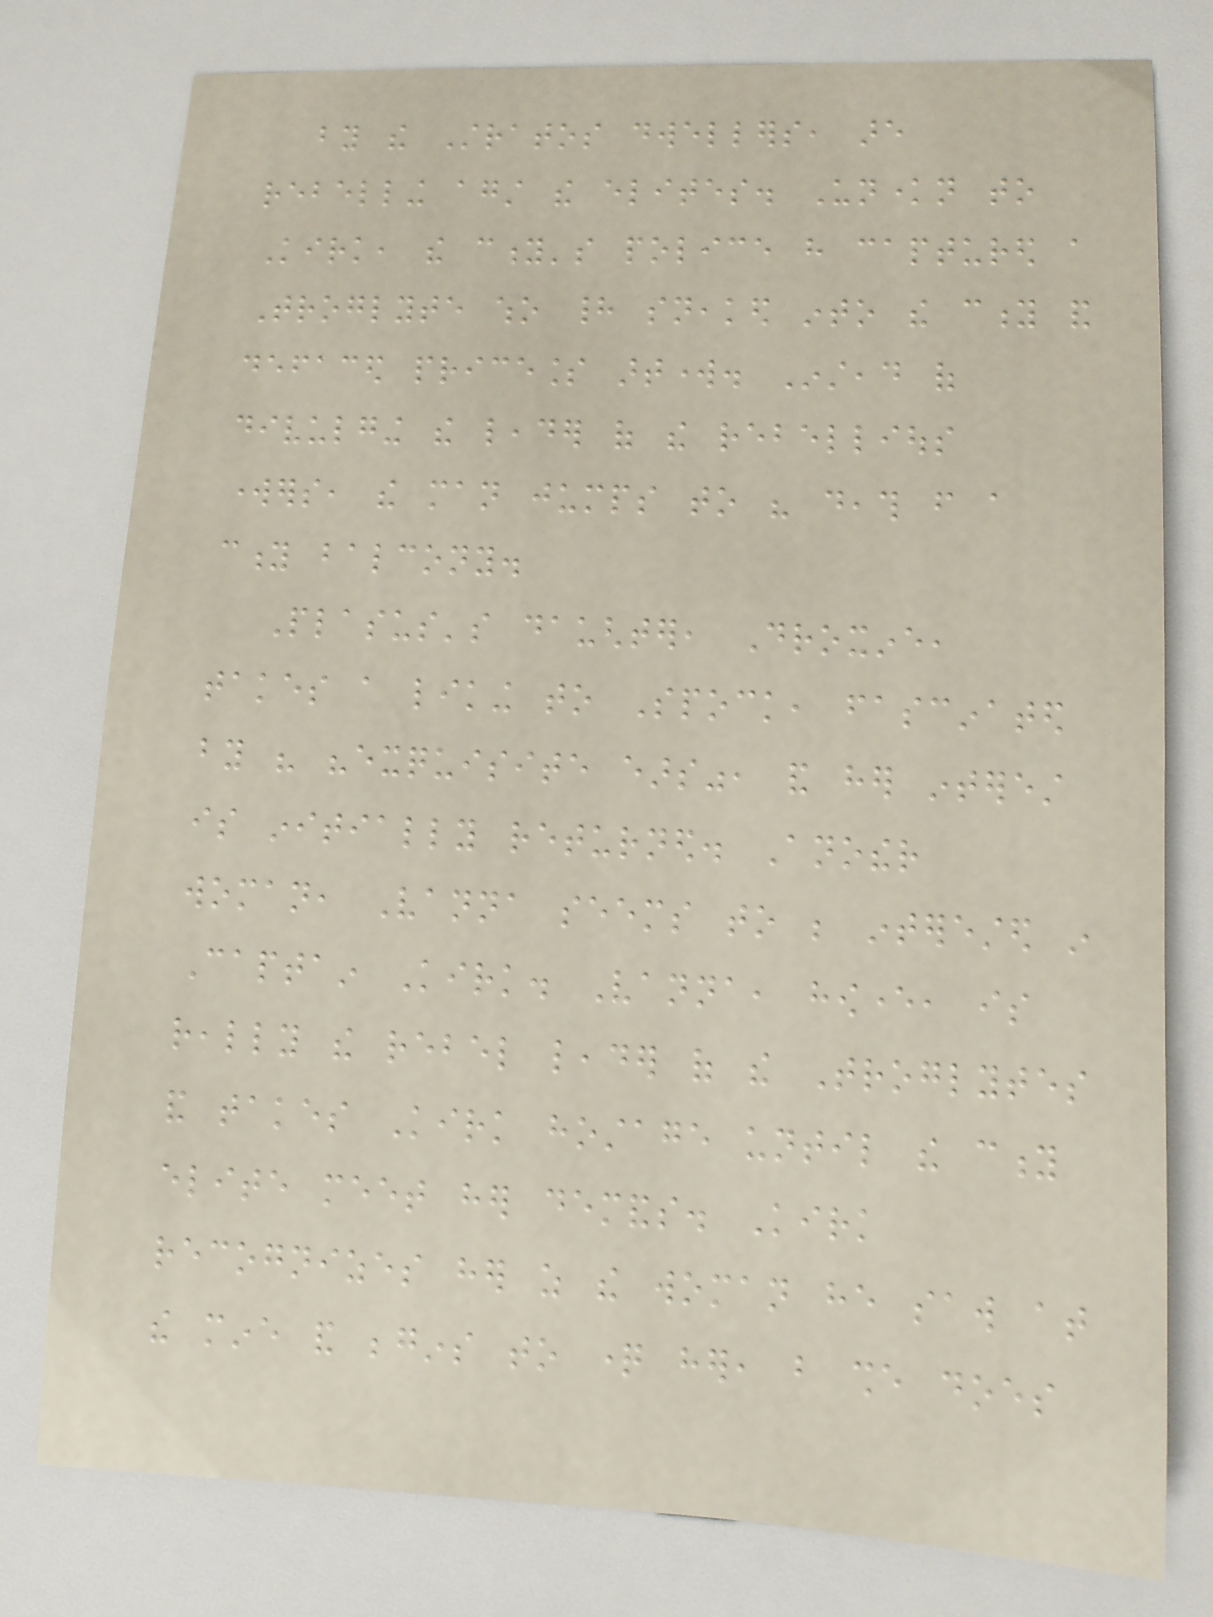by the Stratos dwellers, are
rebelling against the elites. Unknown to
Kirk, the city's police have captured a
Troglyte who had sneaked into the city and
defaced priceless artwork. Instead of
divulging the leader of the rebellious
workers, the man jumps to his death from a
city balcony.
Plasus's daughter, Droxine,
takes a liking to Spock, fascinated
by his "exquisite ears", and her interest
is initially returned. Another
woman, Vanna seems to be interested in
Captain Kirk. Vanna, however, is
really the rebel leader of the Troglytes
and takes Kirk hostage until the city
elite meet her demands. Kirk
recognizes her as the woman he saw at
the mine and begins to question her, but she does
